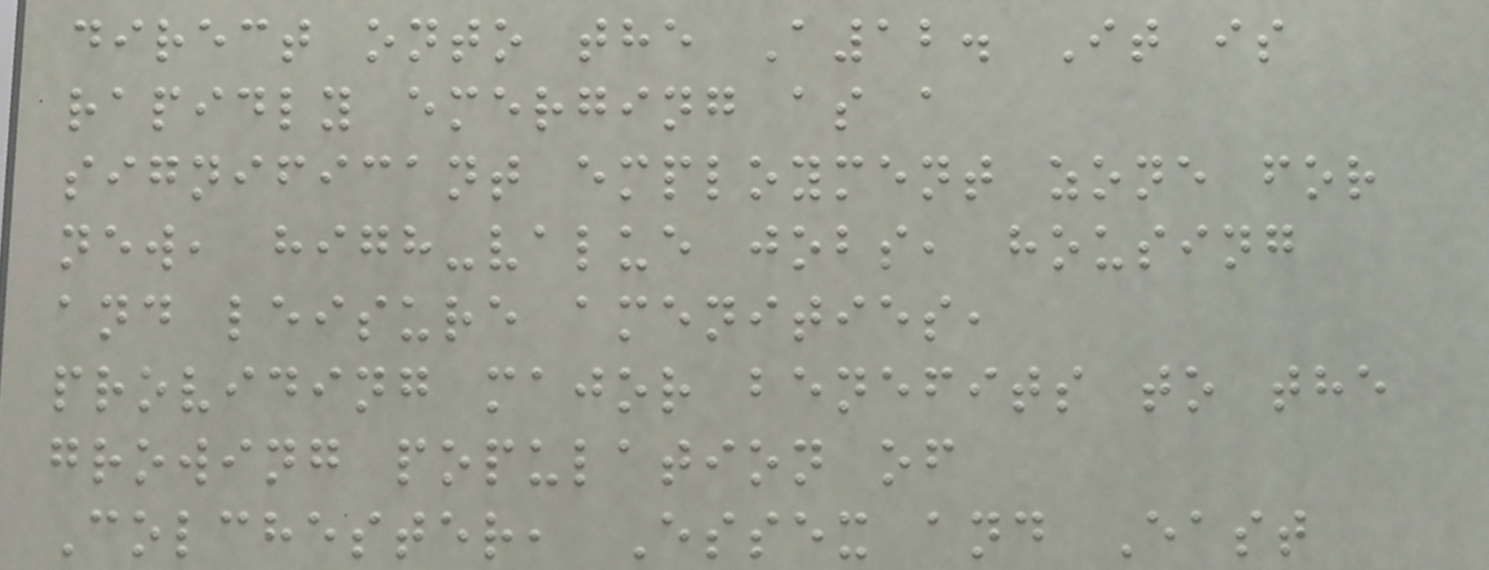direct onto the A12. It is
rapidly emerging as a
significant employment zone for
new, high-value jobs, housing
and leisure amenities,
providing major benefits to the
growing population of
Colchester, Essex and East
